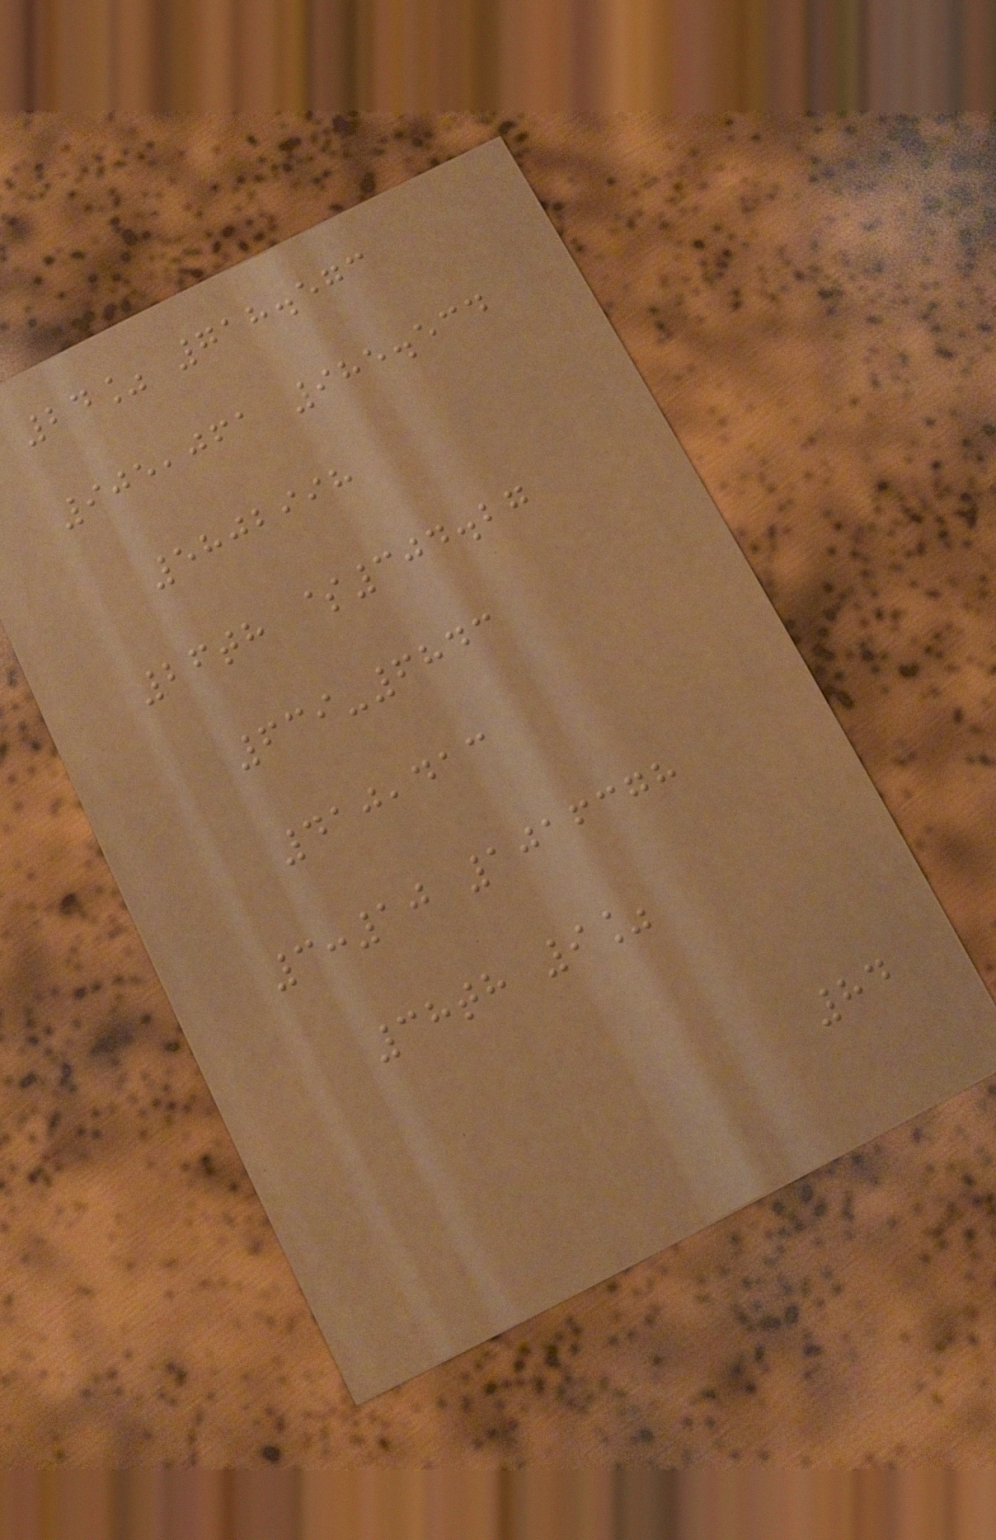24% 718.573
905,061 985.534
5802998
26th $304.27
639-6843
410,413
3:10 1016378
38th 9%
84
